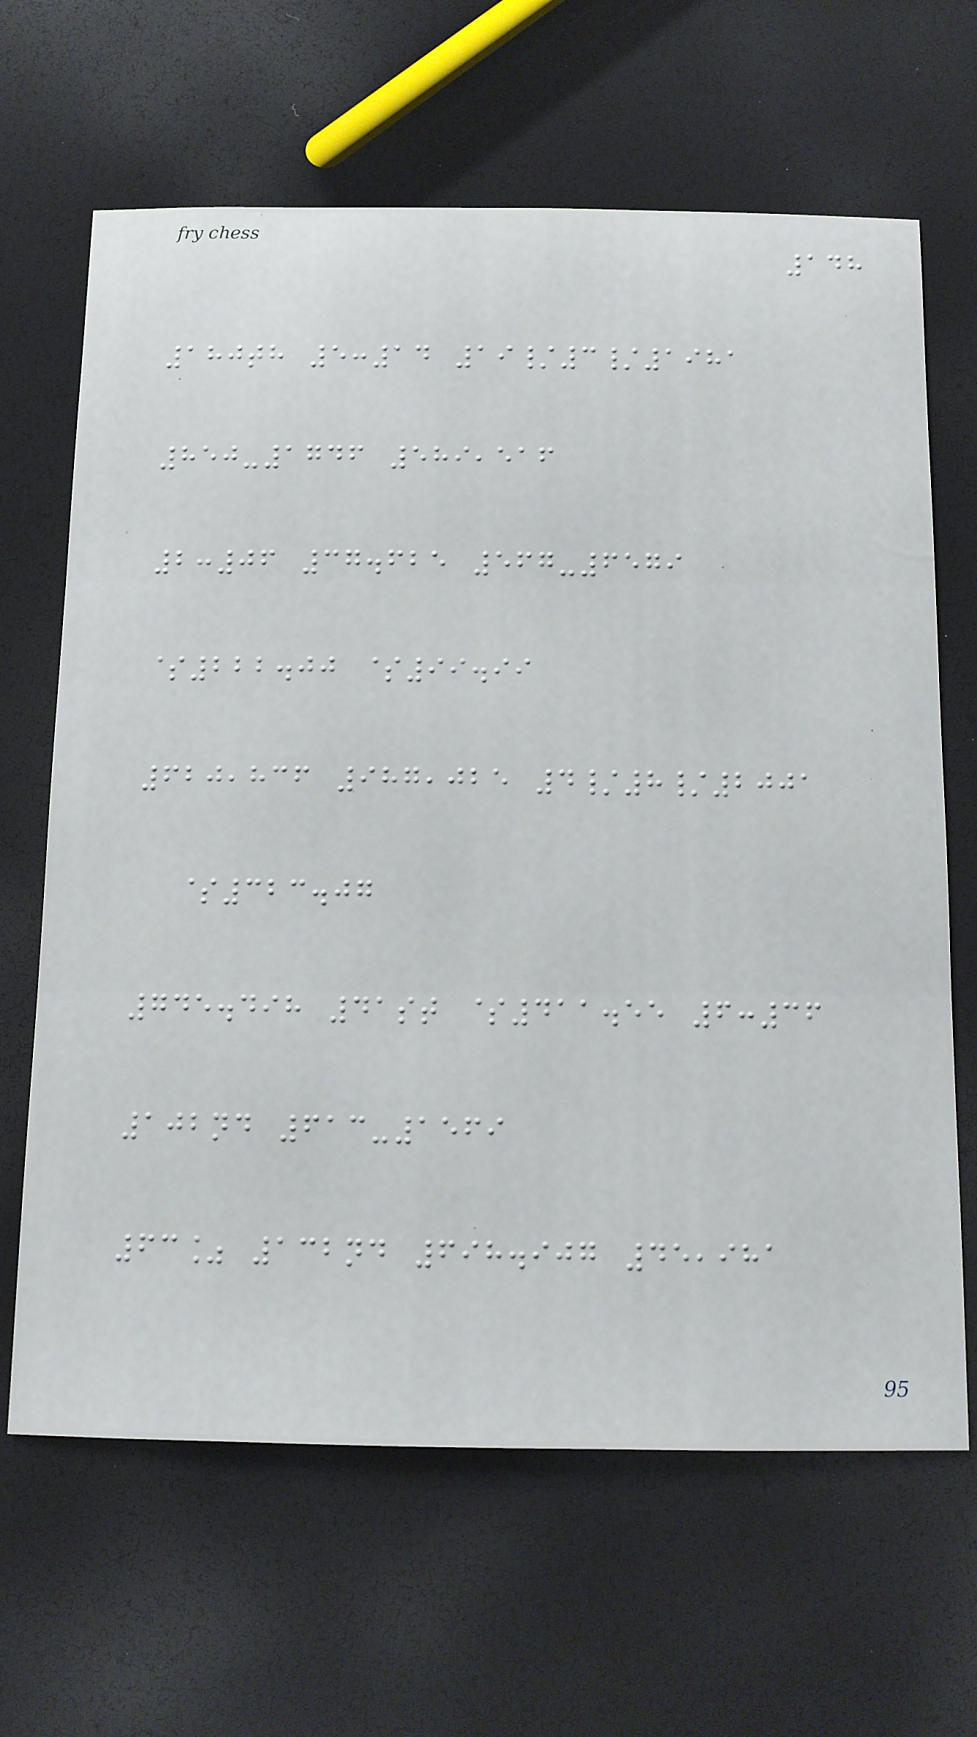148
180th 5:14 19/3/1981
850-1746 589,516
2:06 37.625 567-6579
$222.00 $99.99
620,836 987,025 4/8/2001
$323.07
745.498 41st $411.55 6:36
102nd 613-1569
63% 132nd 698.907 45,981
